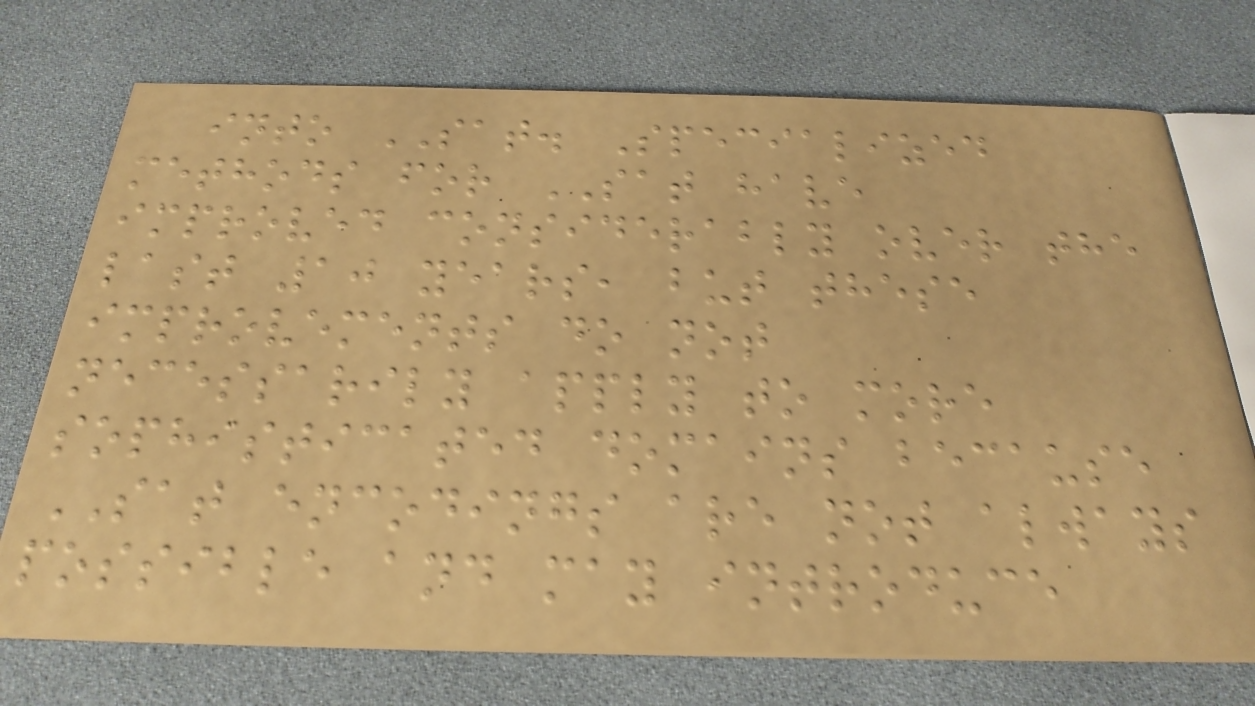into SAT. Specialized
methods for SAT have
improved considerably over the
last 10 years, but these
improvements do not
necessarily apply to more
sophisticated domains because
SAT encodings are not always
possible and may introduce
